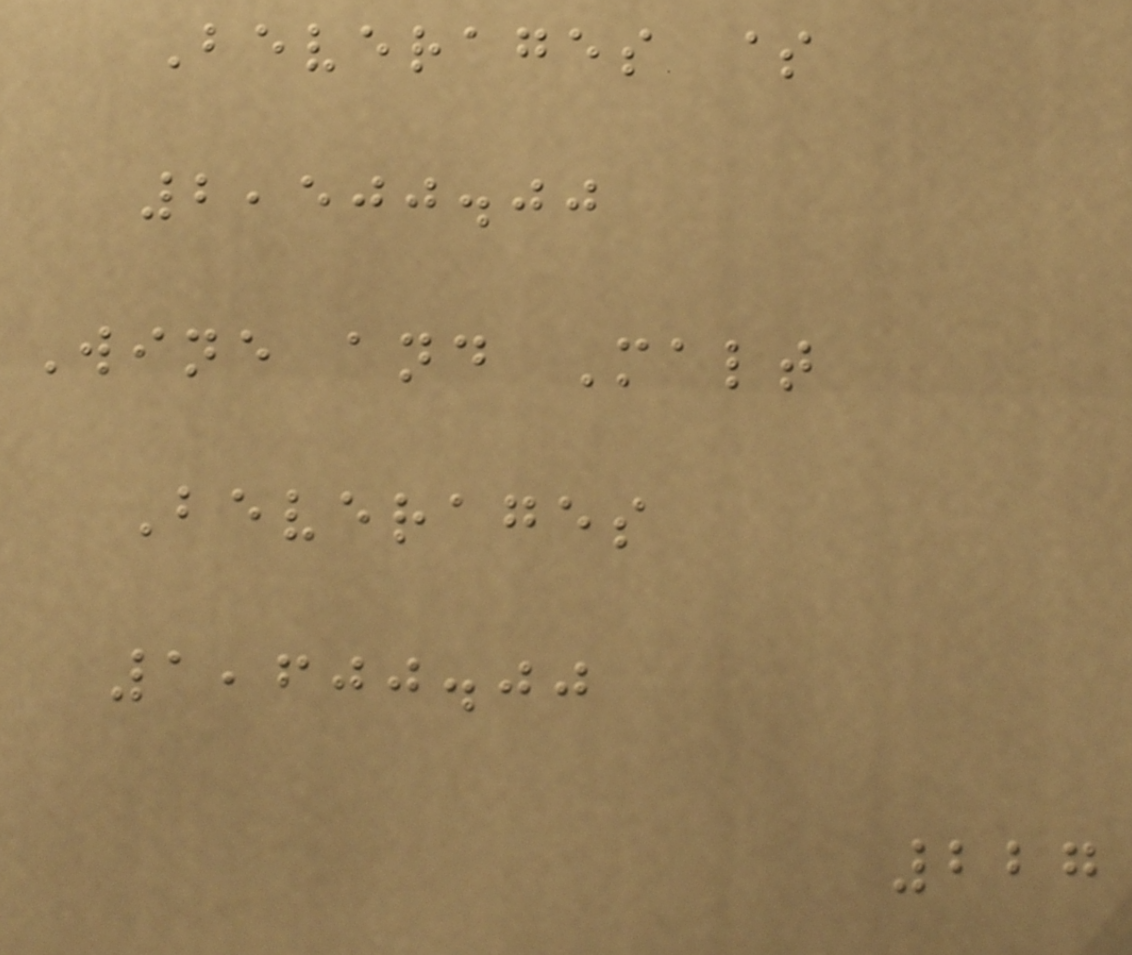Beverages $
2,500.00
Wine and Malt
Beverages
1,600.00
227
